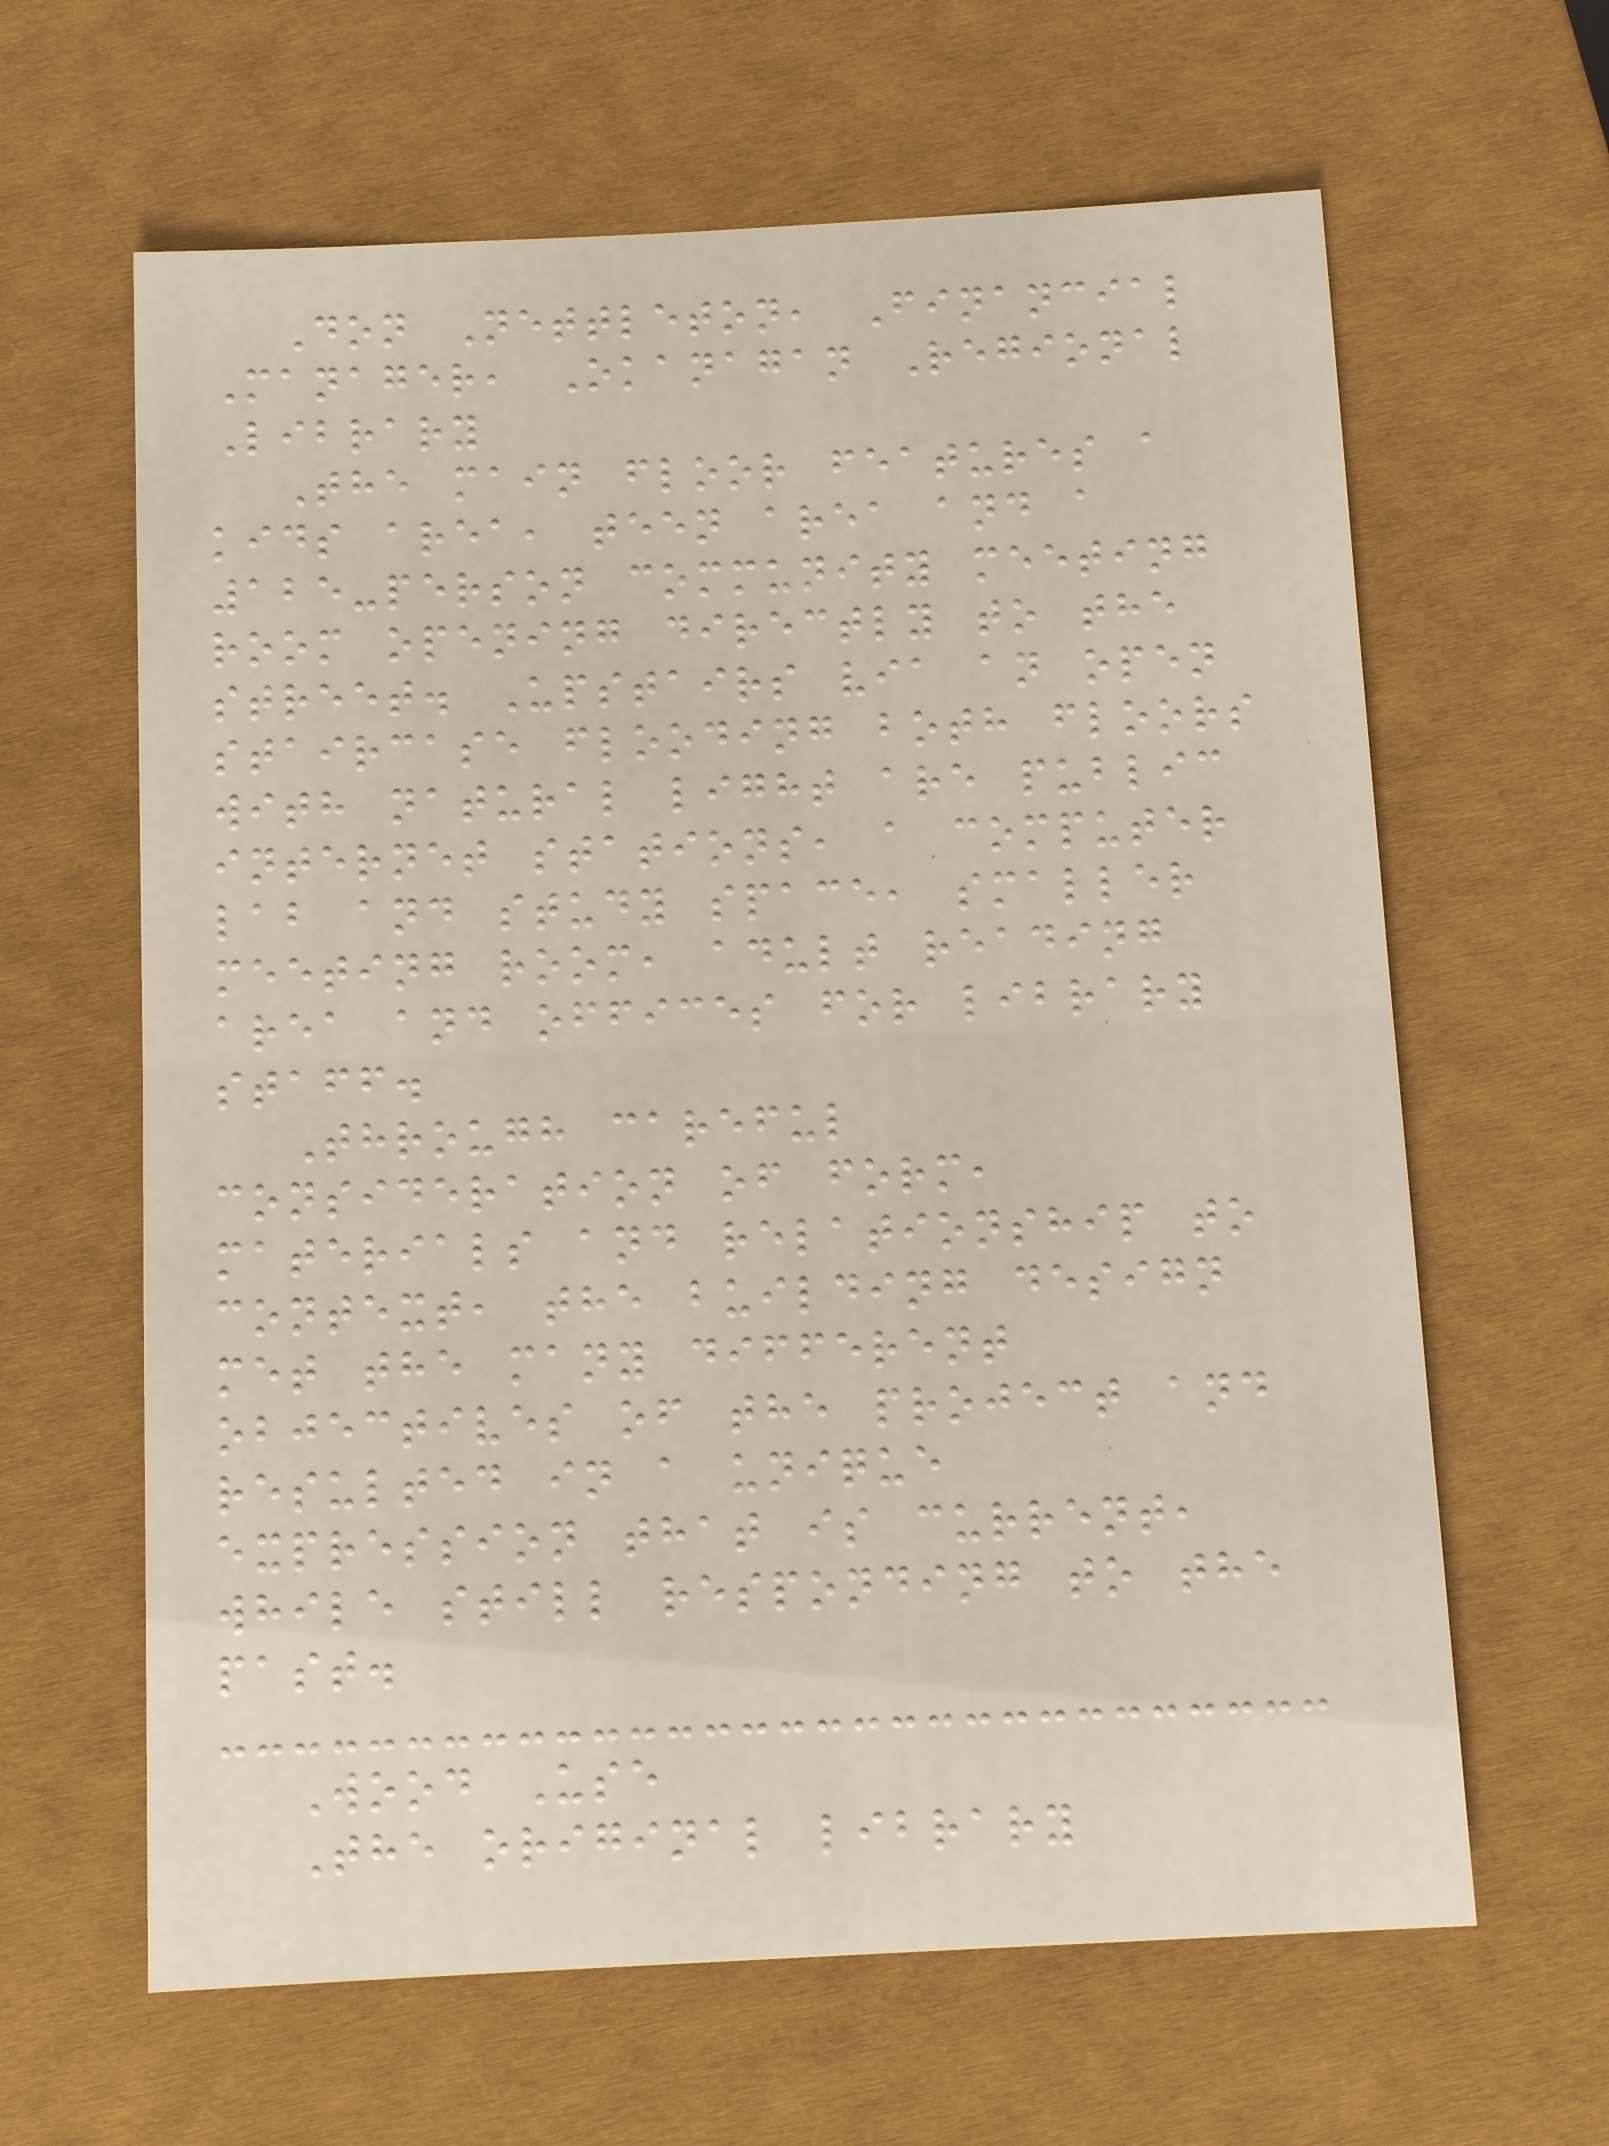Don Nettleton, Financial
Manager, Okanagan Regional
Library
The main floor features a
kids area, teen area and a
125-person community meeting
room opening directly to the
street. Upstairs via an open
staircase flooding both floors
with natural light are public
internet stations, a computer
lab and study space, smaller
meeting room, adult reading
area and offices for library
staff.
Through careful
consideration of form,
materials and relationship to
context, the building design
met the many different
objectives of the project and
resulted in a unique
expression that is current,
while still responding to the
past.
Wood Use
The original library
